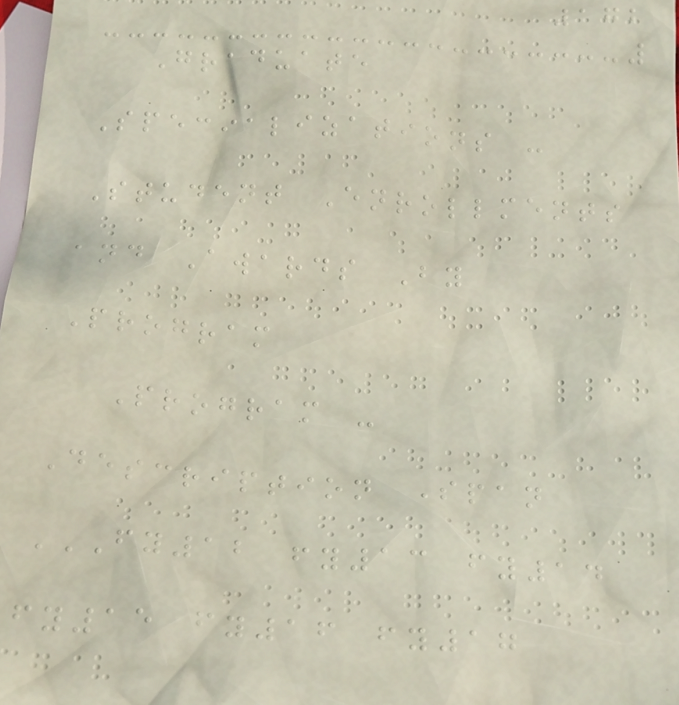172
Graduate
Specializations -
Student Enrollments
and Awards By
Program
Program -
Description Span
FY12 FY13 FY14
FY15 FY16 FY17
